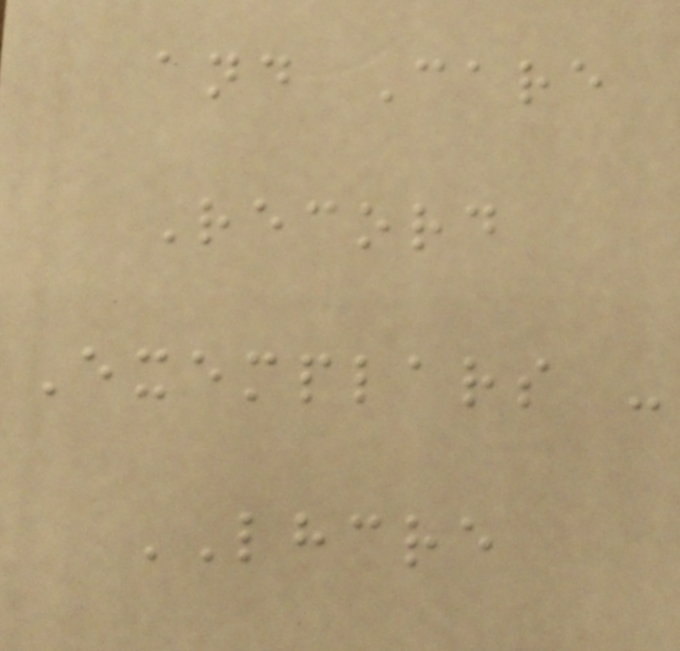and Care
Record
Exemplars -
LHCRE
